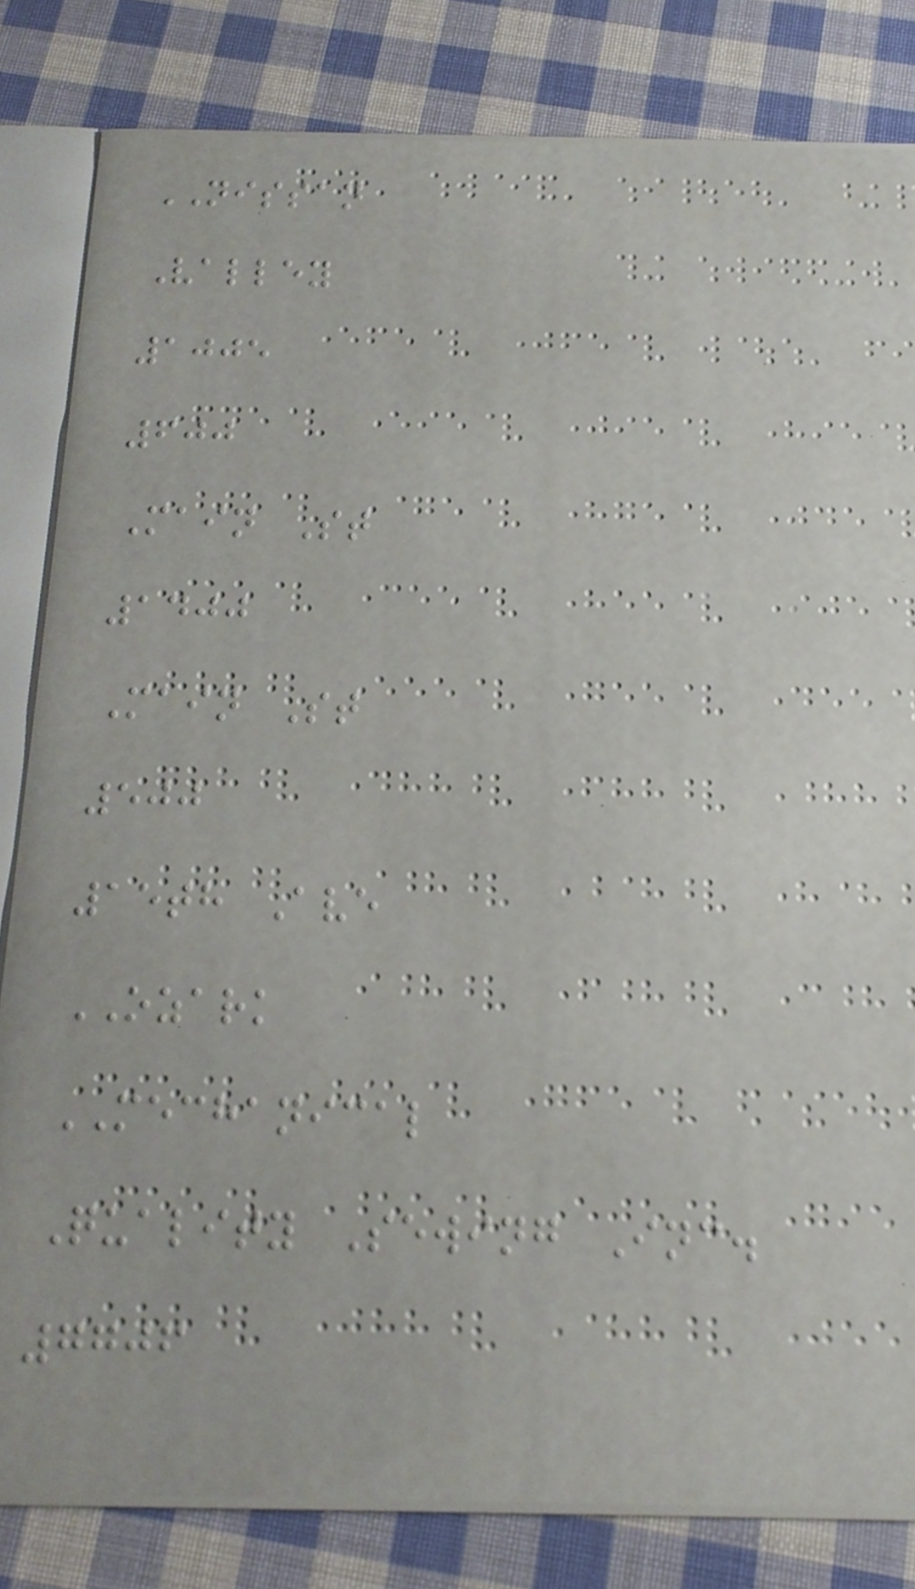NISSAN
Valley
1005
600
Main St
1400
Main St
500
15th Ave
OZARK
MECHANICAL
Quality Sewing Inc.
7706
